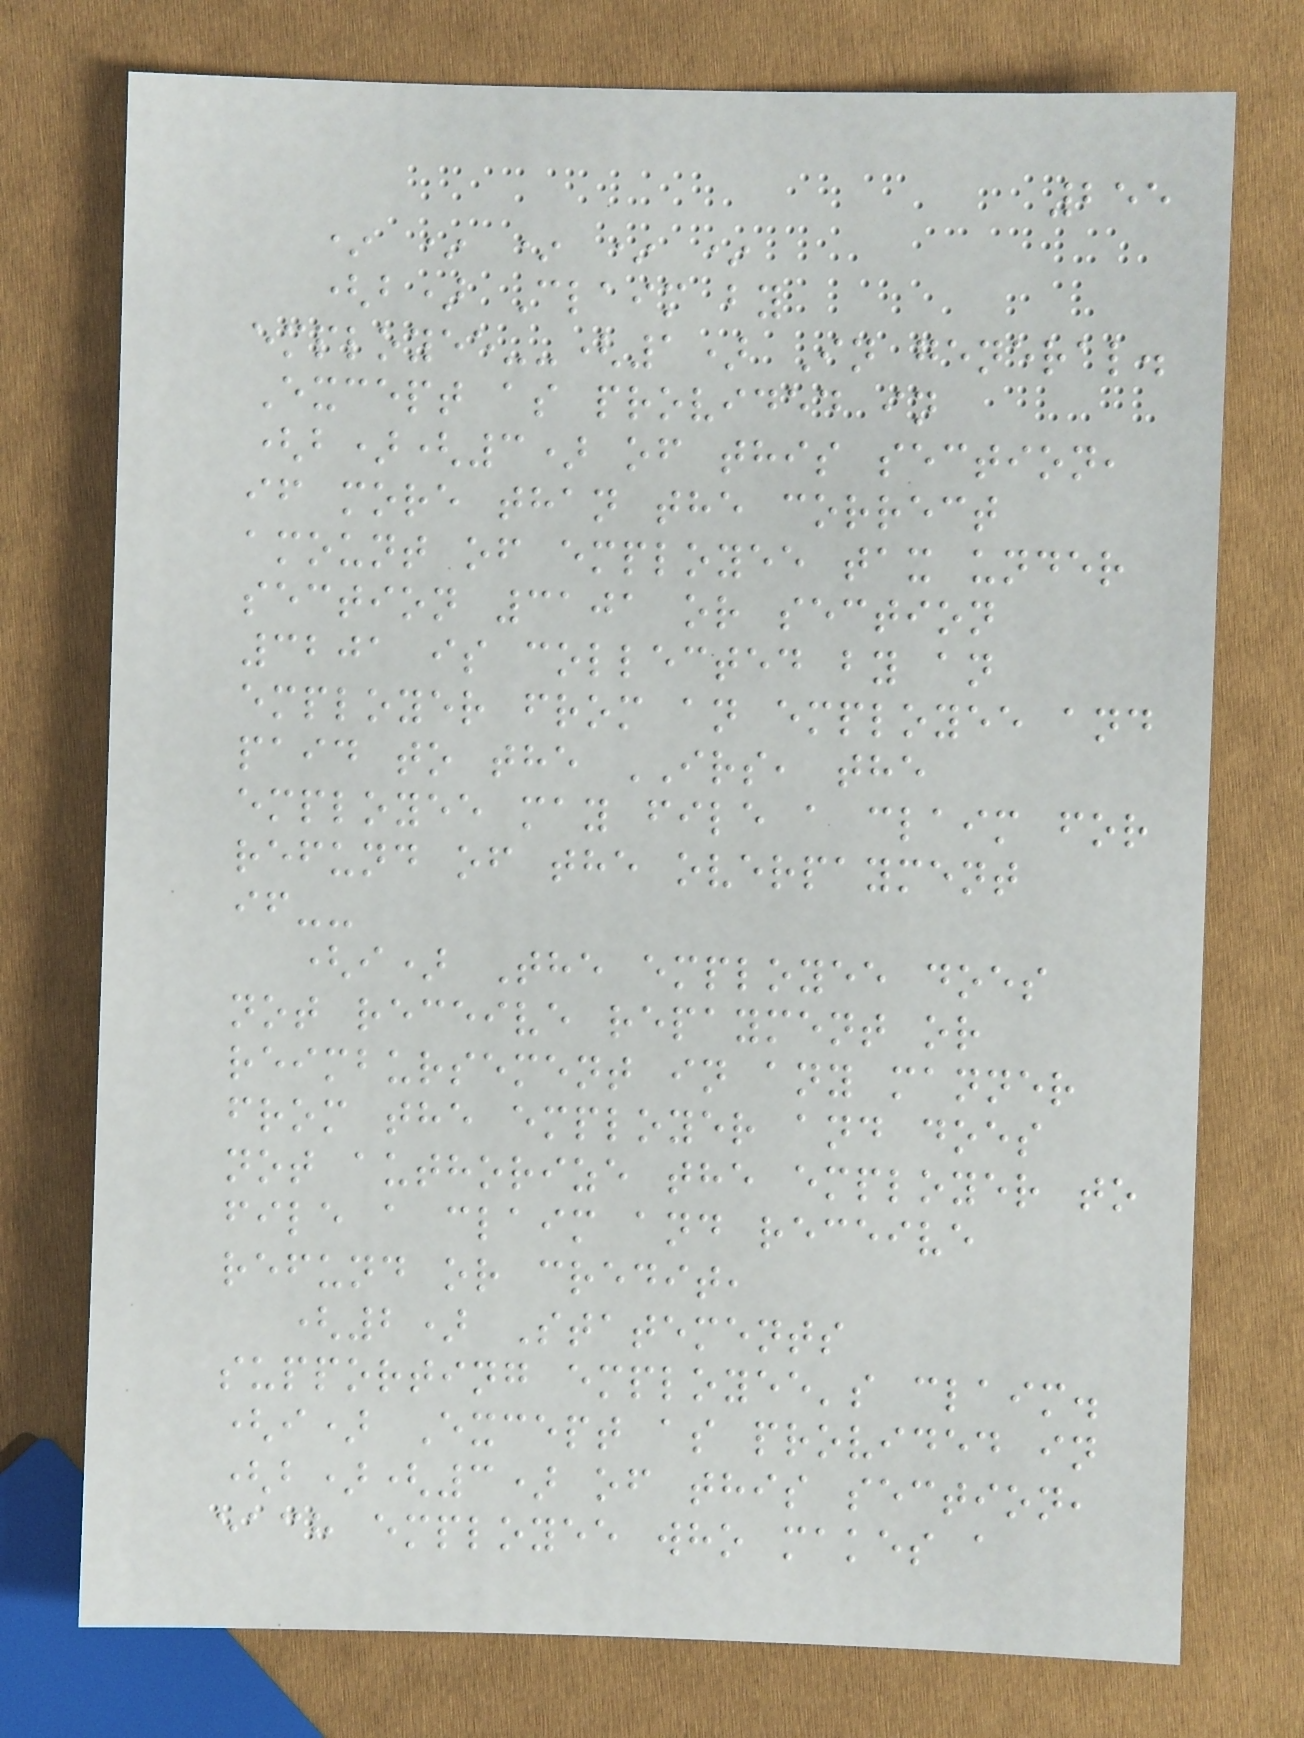255
* * * * *
(b) Claim by
employee--(1) In general.
Except as provided in
(b)(3) of this section,
if more than the correct
amount of employee tax under
section 3101 or section
3201 is collected by an
employer from an employee and
paid to the IRS, the
employee may file a claim for
refund of the overpayment
if--
(i) The employee does
not receive repayment or
reimbursement in any manner
from the employer and does
not authorize the employer to
file a claim and receive
refund or credit,
(2) Statements
supporting employee's claim.
(i) Except as provided in
(b)(3) of this section,
each employee who makes a
